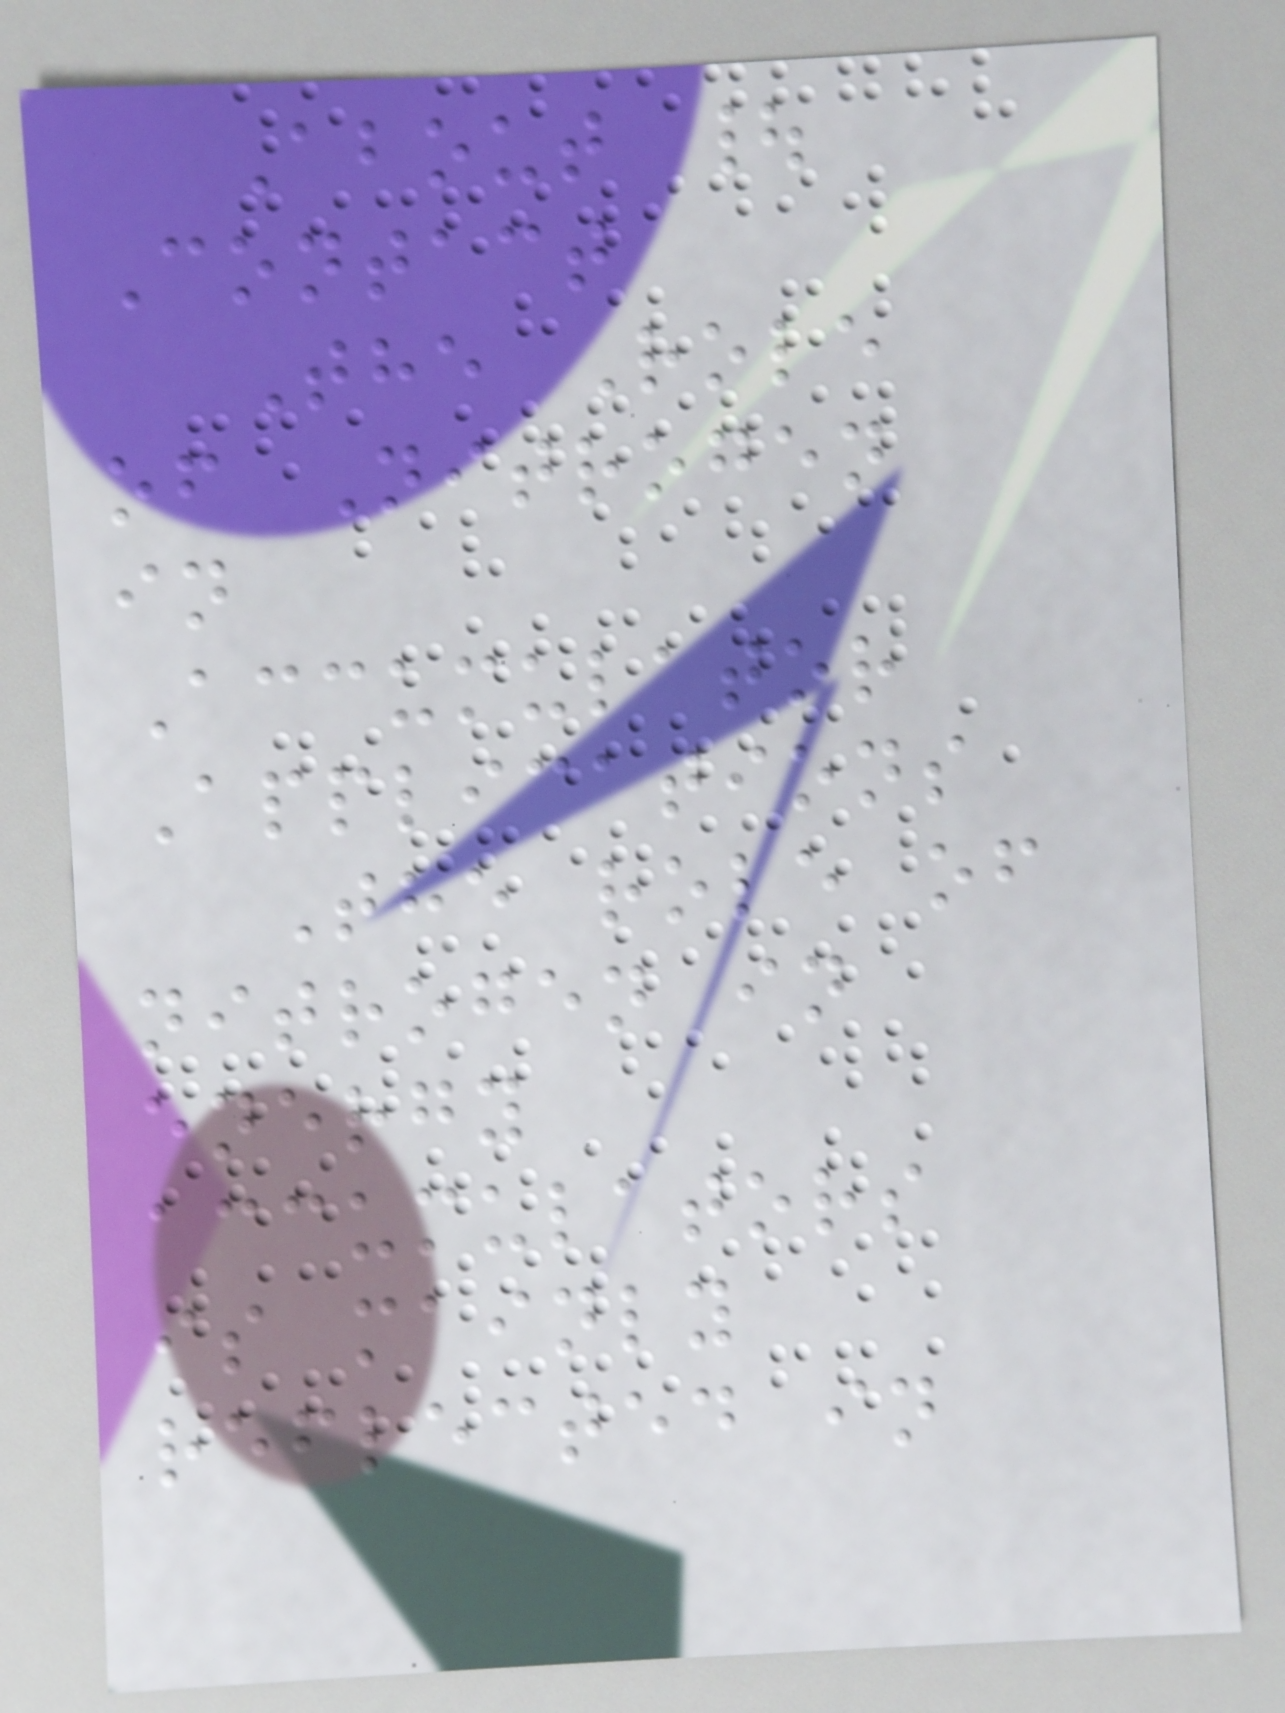About |
Contact
The Role
of Nitrogen
in
Accumulator
Applications
The role of
nitrogen in
energy
accumulators
is mainly
reflected in
